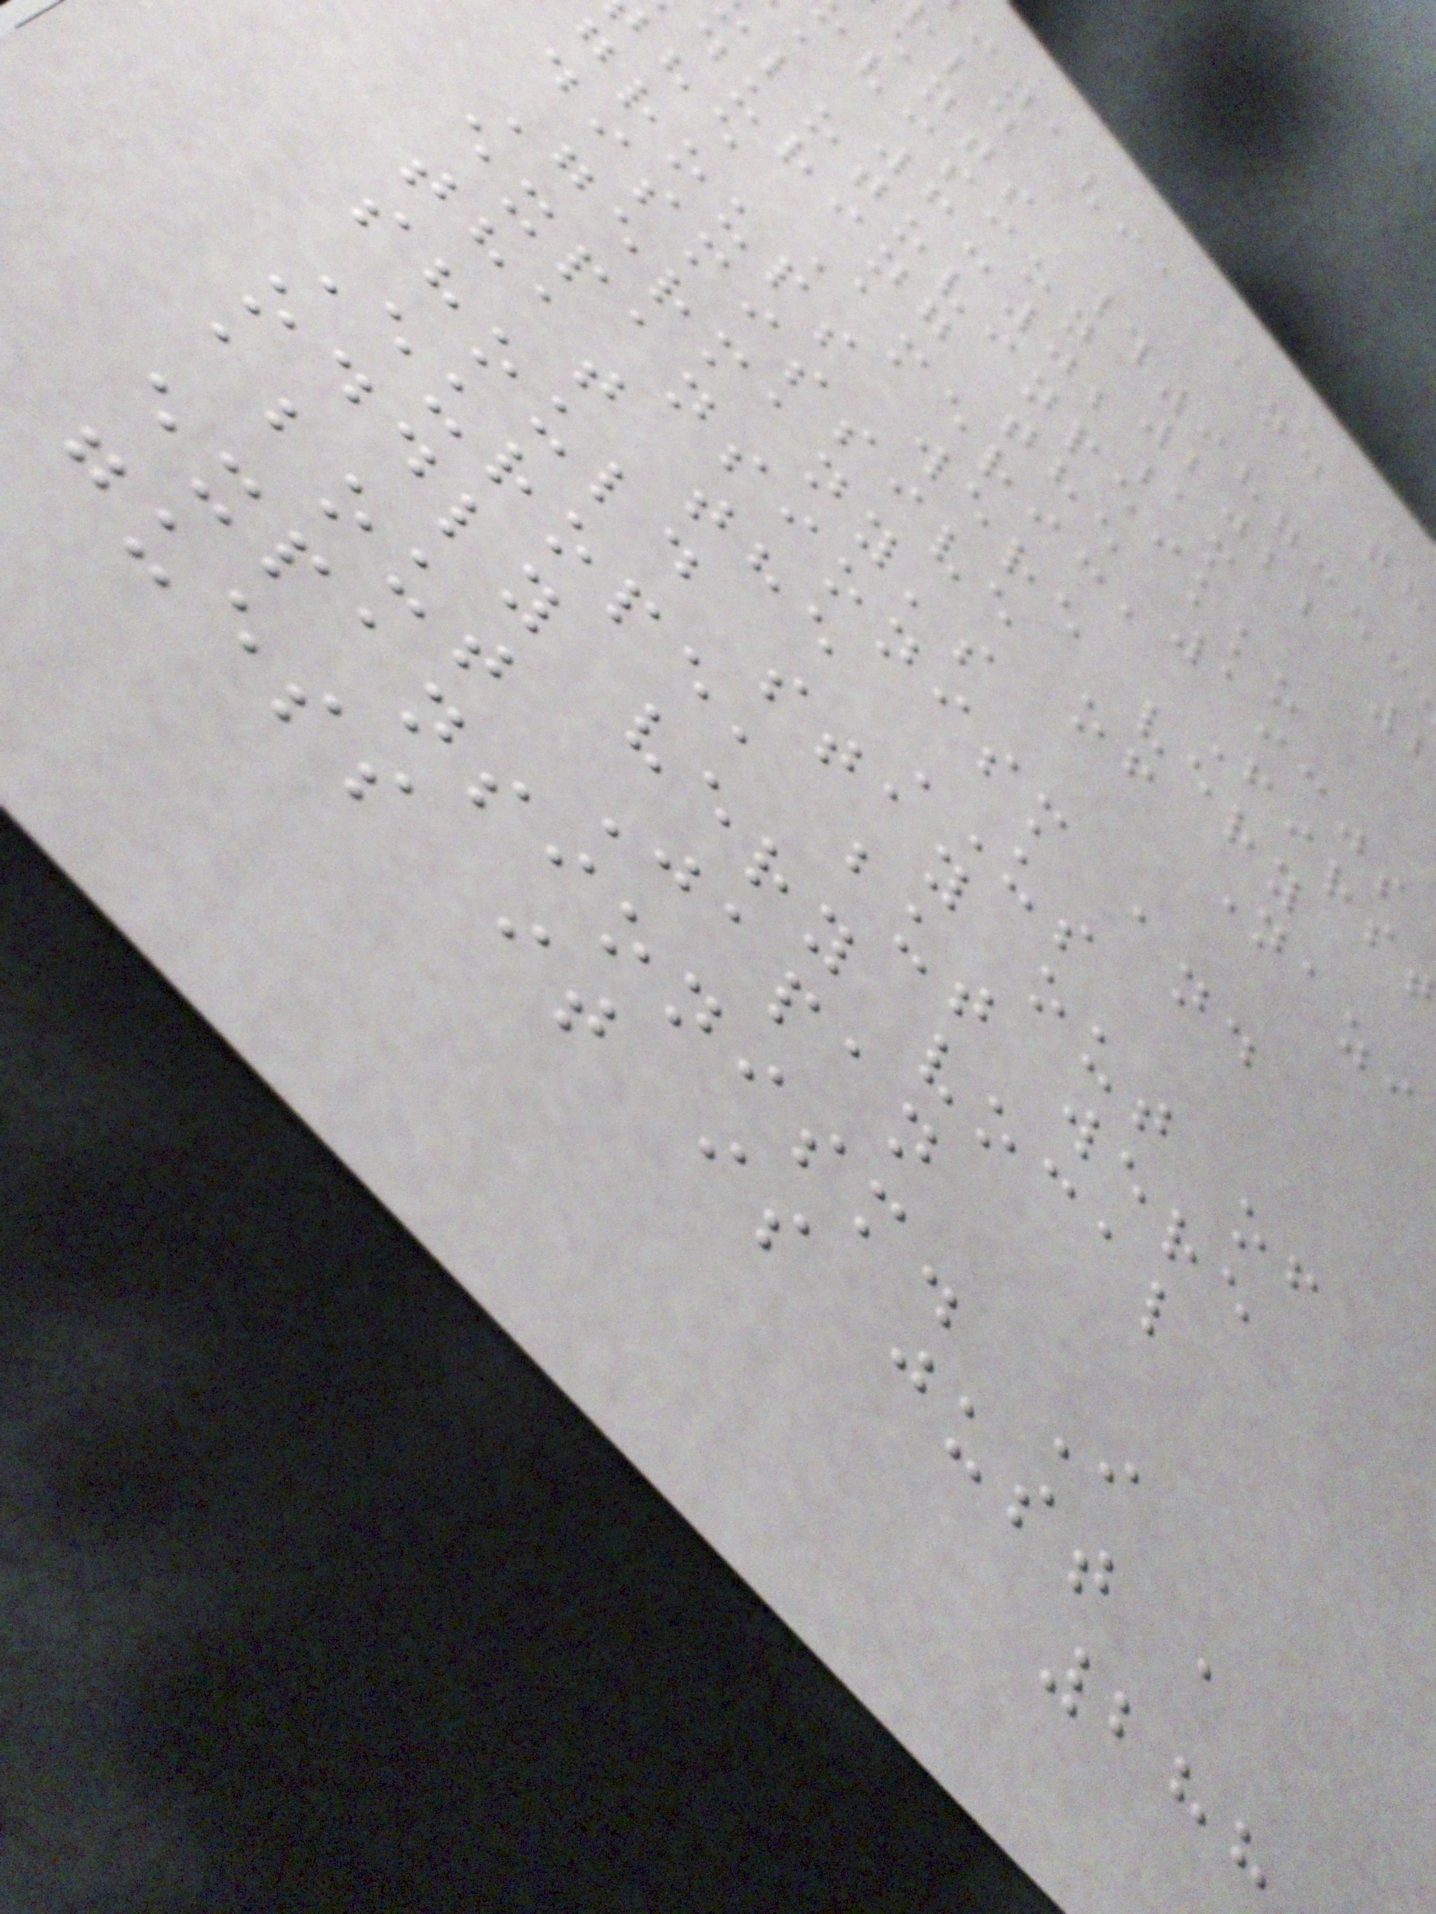inavia and th
ents #987353
vision 2022
, 6:02am
lotovinpeikko
during the 1930s
he America Firs
groups were very
dismissive of Nazi
Germany's
expansionism and
that the US
should stay out of
Europe, but were
oddly very vocal
about Japan
expansionism. I
guess it is just a
288
